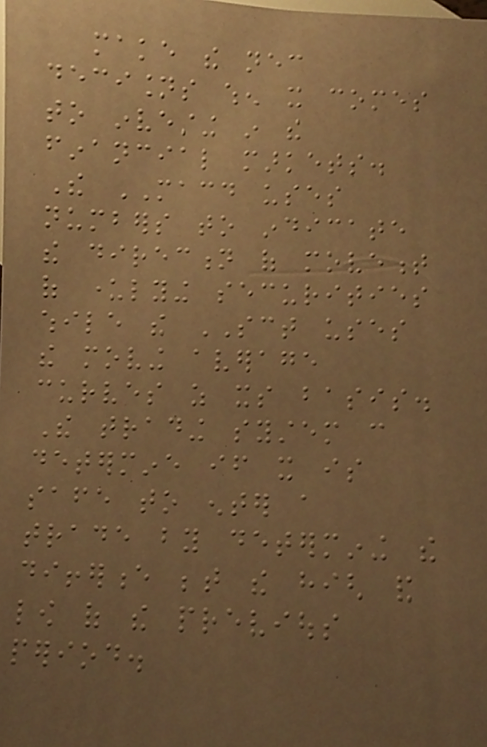make the necessary
decisions when it comes
to investing in the
financial markets.
The MACD uses
numbers to indicate
the direction of movement
of underlying securities
while the SCT uses
the moving average
curves as its basis.
The trading system can
determine if it is
safe to enter a
trade by determining the
difference between the high and
low of the previous
period.
